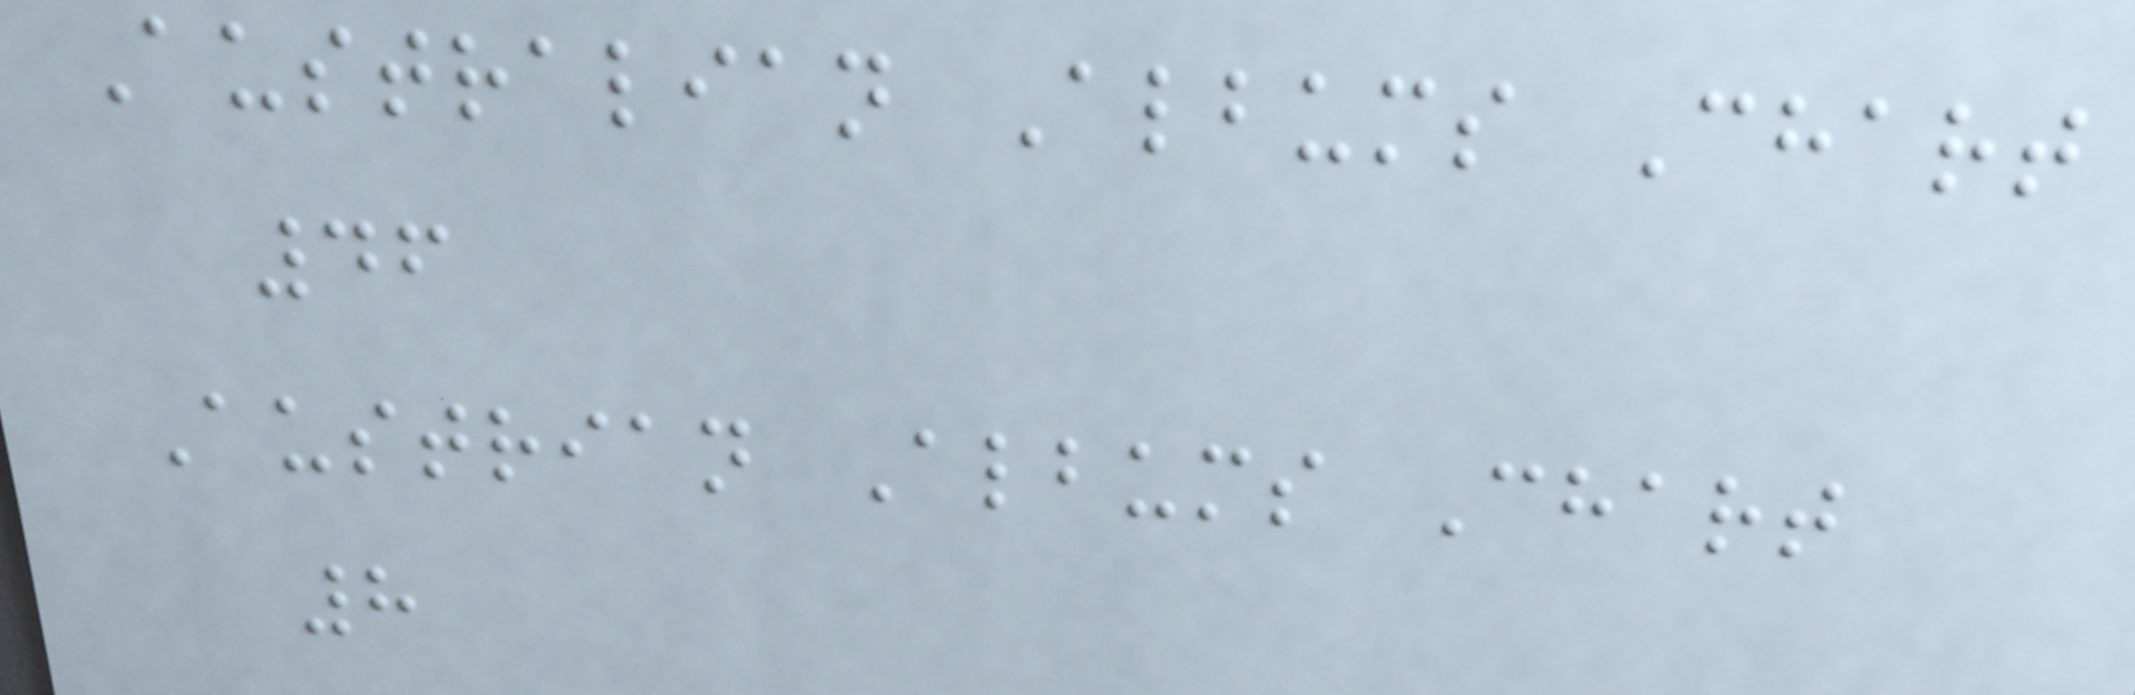Australian Albums Chart
46
Austrian Albums Chart
8
